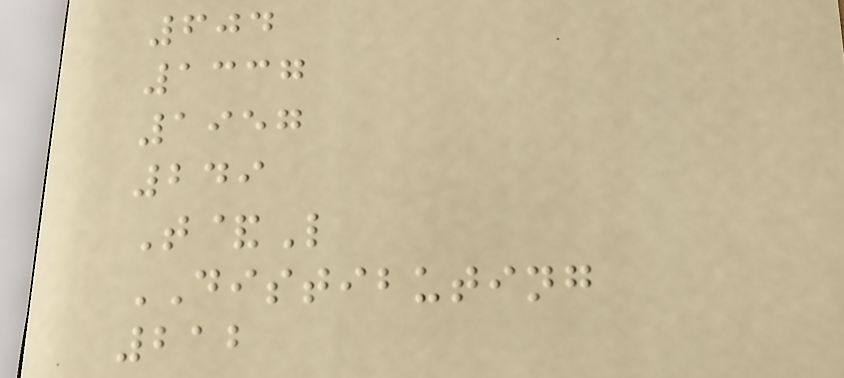604
1337
1957
249
T&L
DISTIBUTING
212
